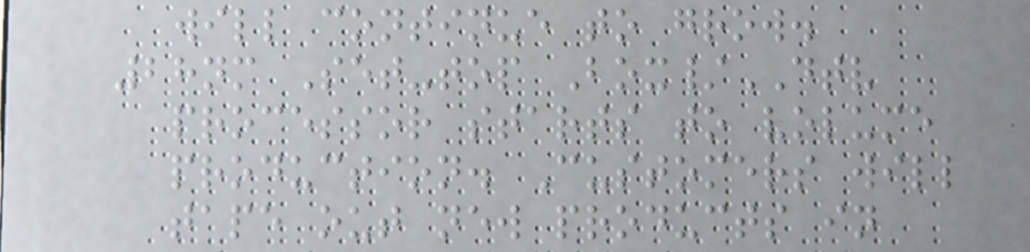will continue to grow.
28nm Set-top Box/DTV
processor starts to volume
production. Customers will
tape out new products in
